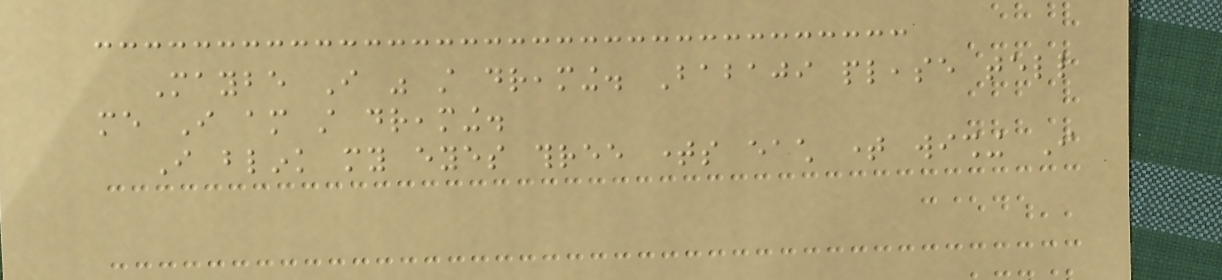Maybe I was still dreaming. Babaji please tell
me I am still dreaming.
I blink my eyes three times each time wishing I
